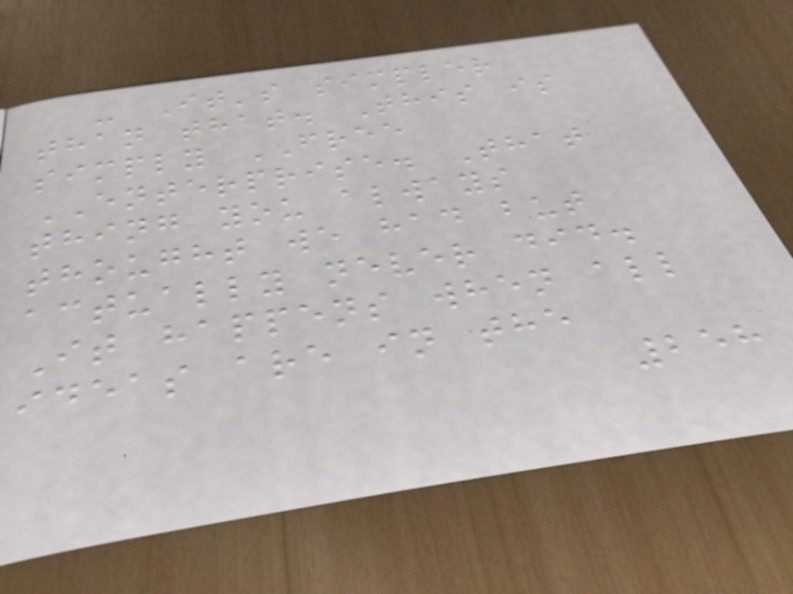- It's simpler
than that. This is
simply FREE
ENTERPRISE. That
thing you always
thought we had but
actually never did.
It happens when all
ideas are in the
258
